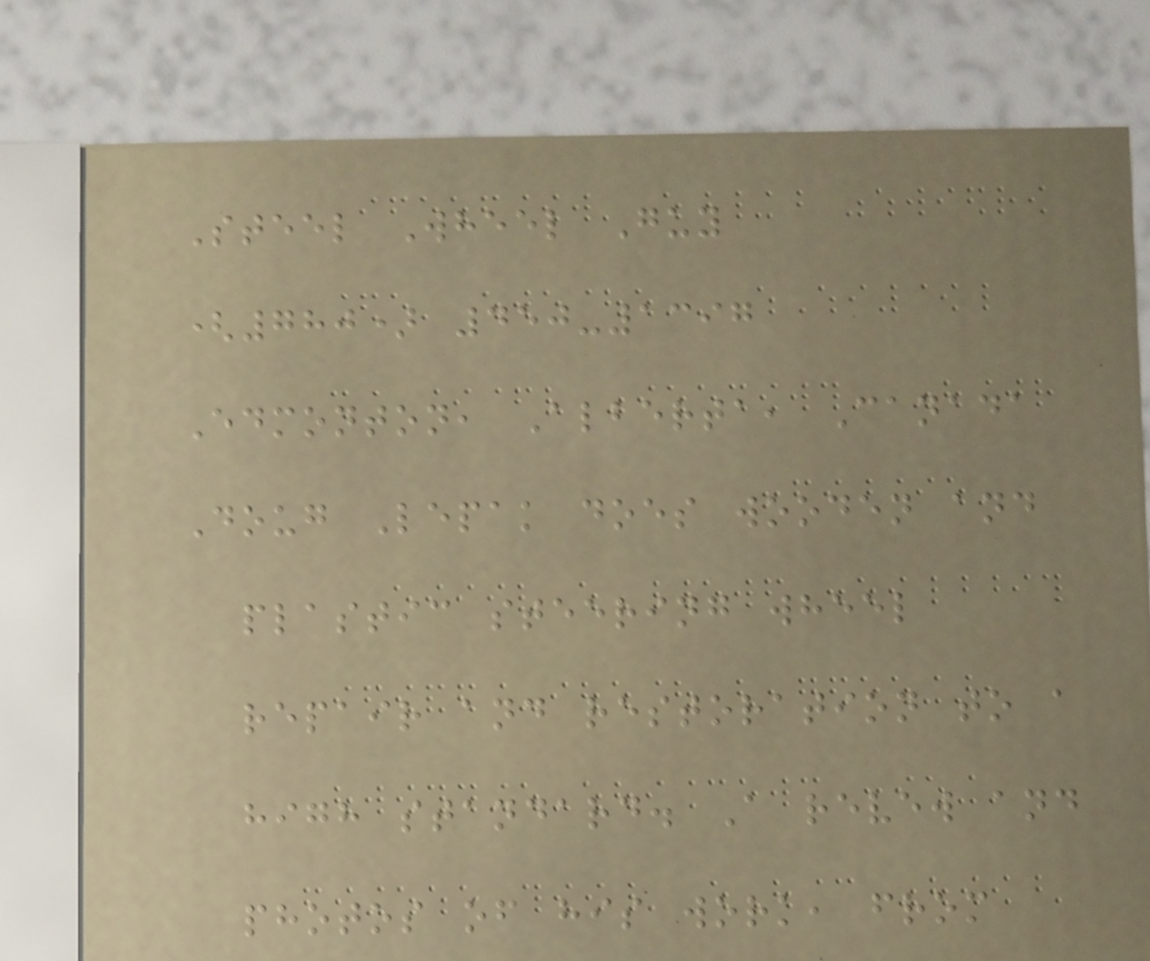Steel Wheel Guy
(780) 450-1397
Edmonton, Alberta, Canada
Doug Lepak does wooden and
plastic steering wheel
repair and restoration to a
high standard. A revew and
photos of his work, from
